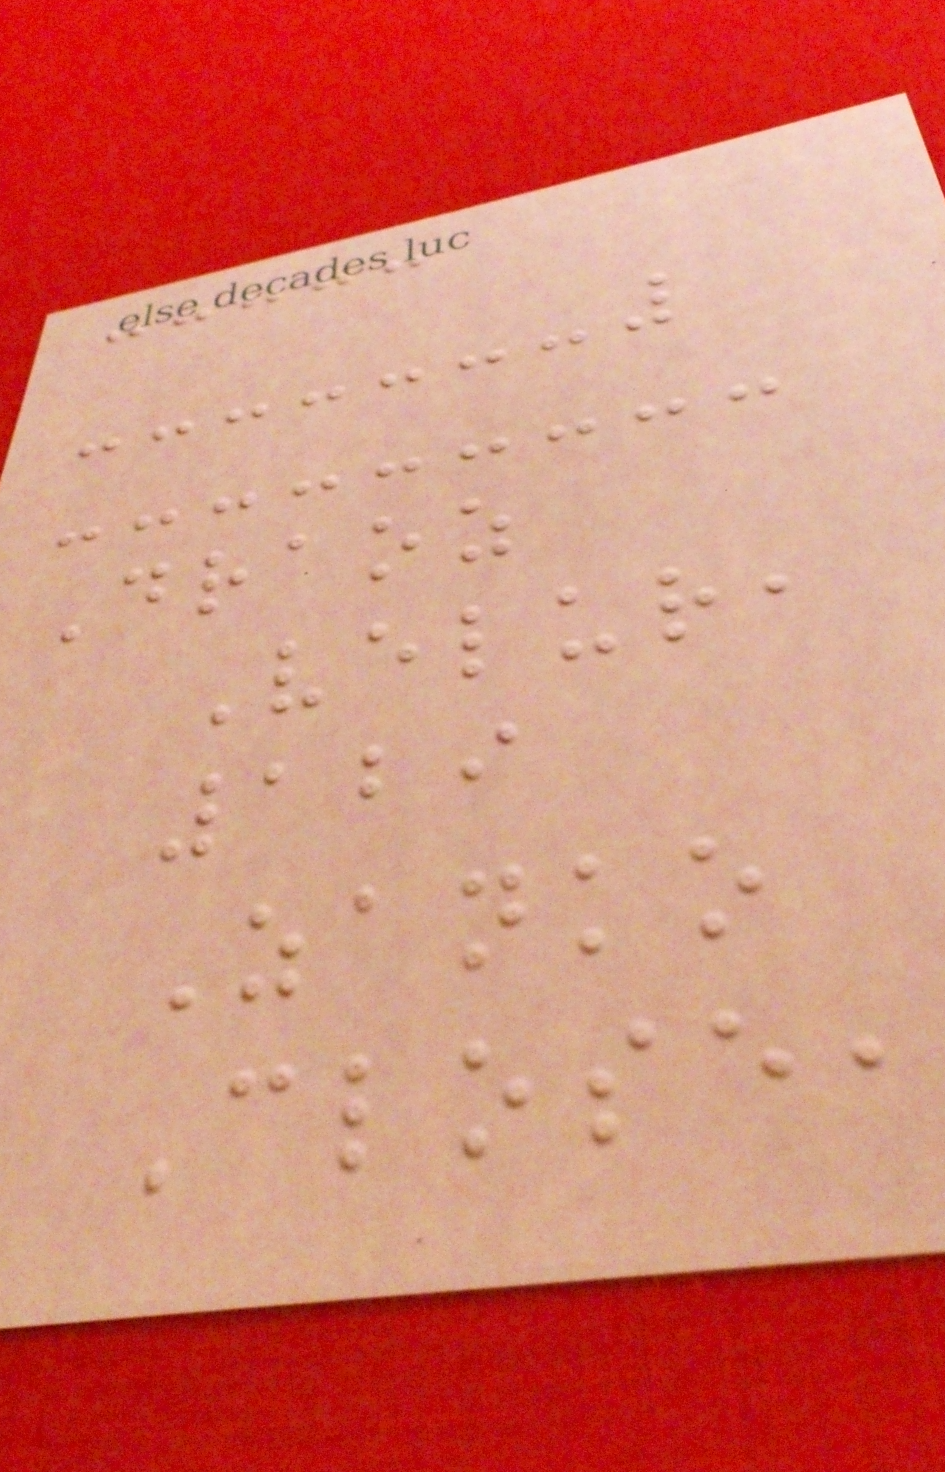Draoz
Velur,
129
Zanko
Close,
